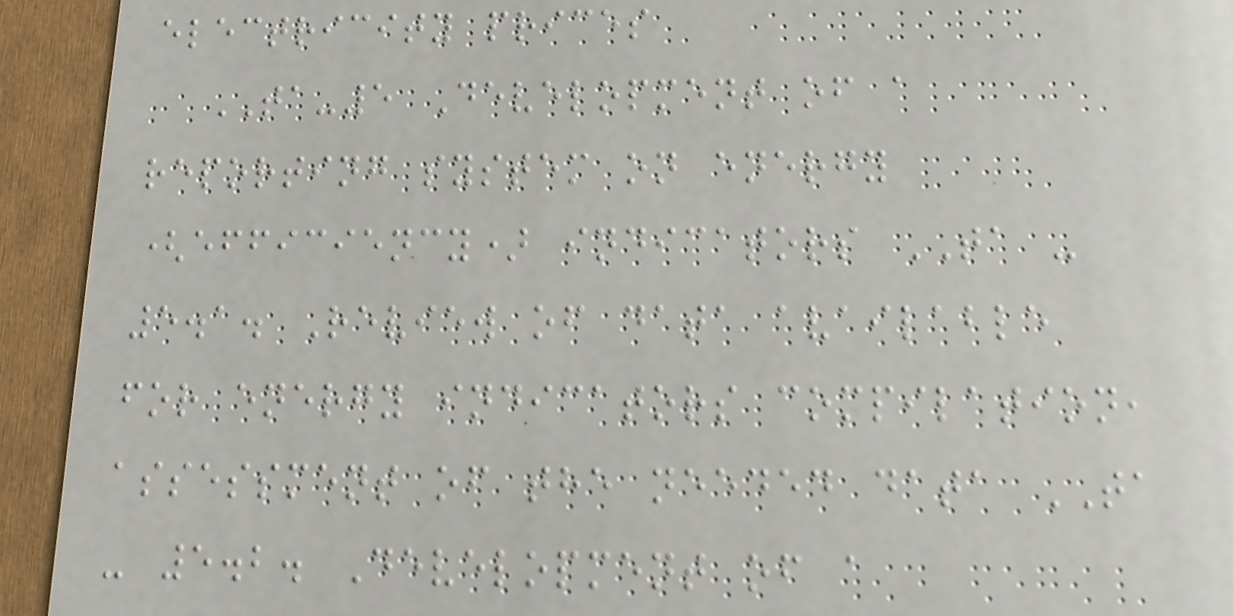electricity prices
TA-5 Development of a
reporting system on energy
(efficiency) indicators TA -
5.1. Review of data available
for energy indicators compilation,
assessment of the needed data TA
- 5.2. Development of a
